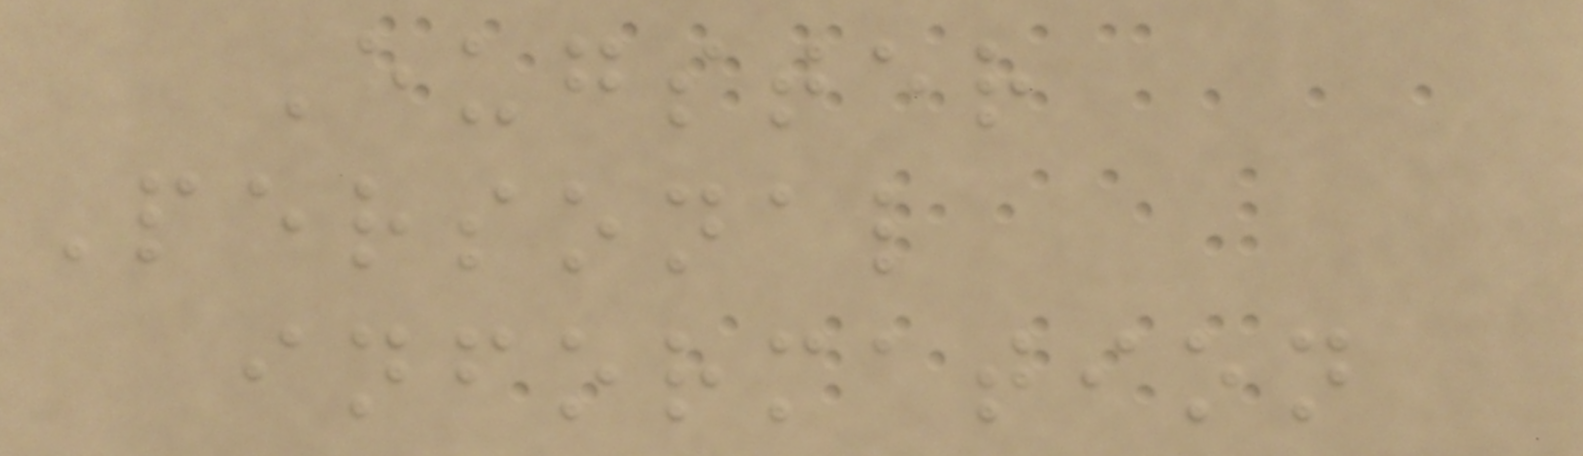Eugster
Personal
information
